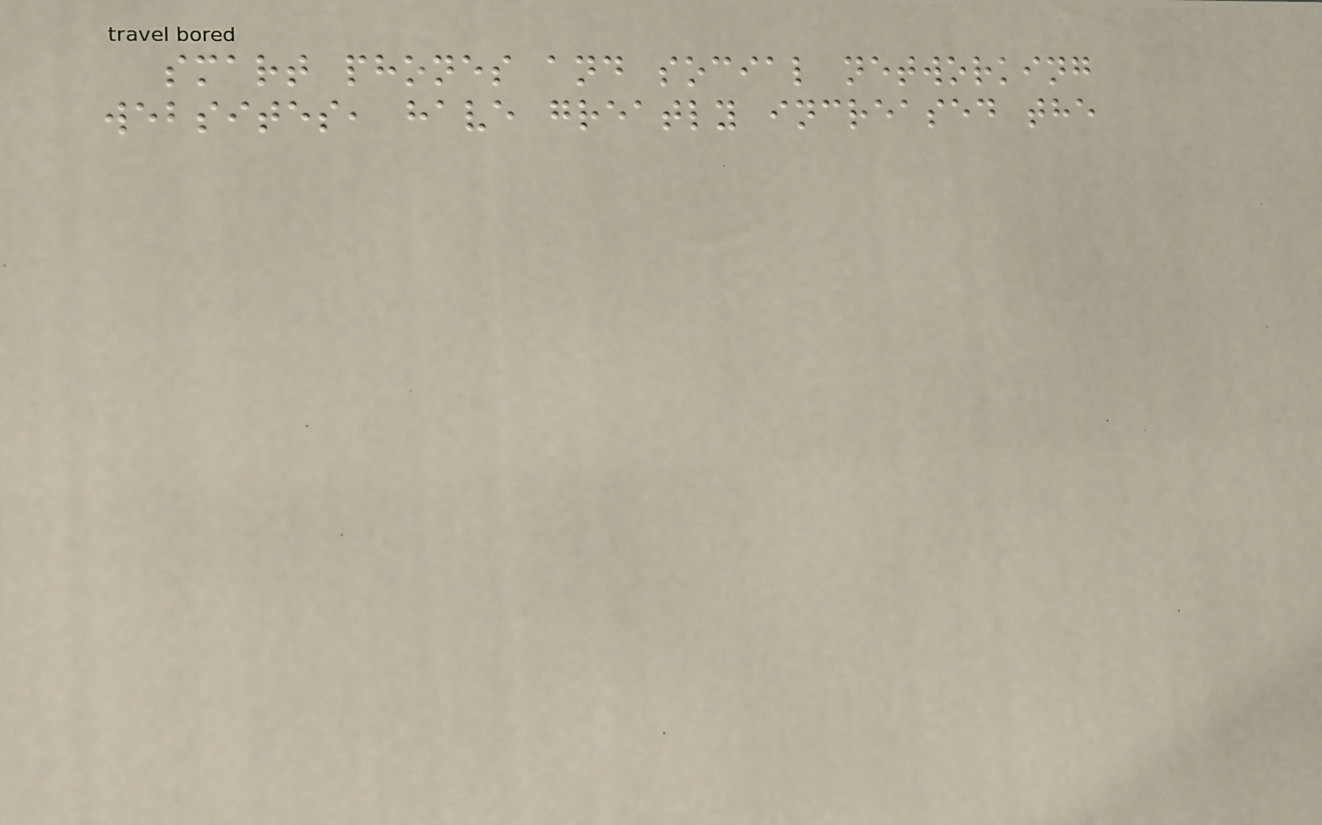smart phones and social networking
websites, have greatly increased the
